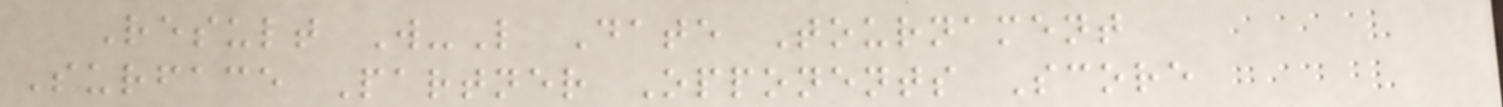Result W-L Date Tournament
Surface Partner Opponents Score
